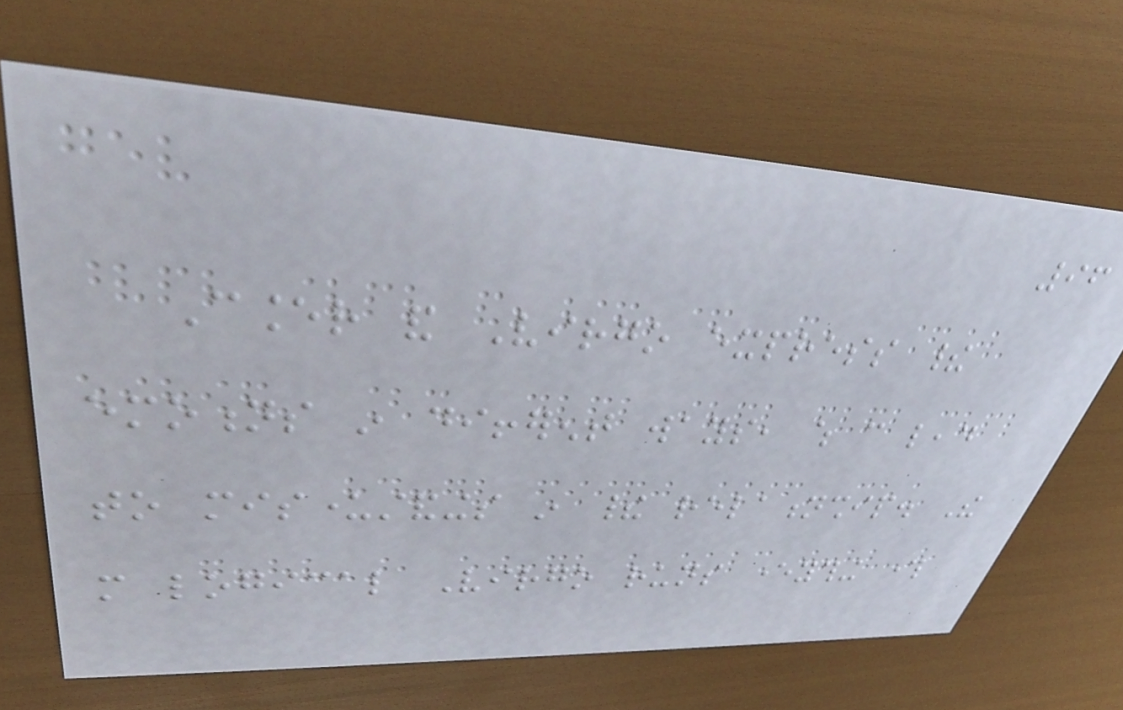96
Cancer and Virgo express their
emotions in different ways, which can lead
to misunderstandings in their relationship. The
more logical Virgo runs everything through
